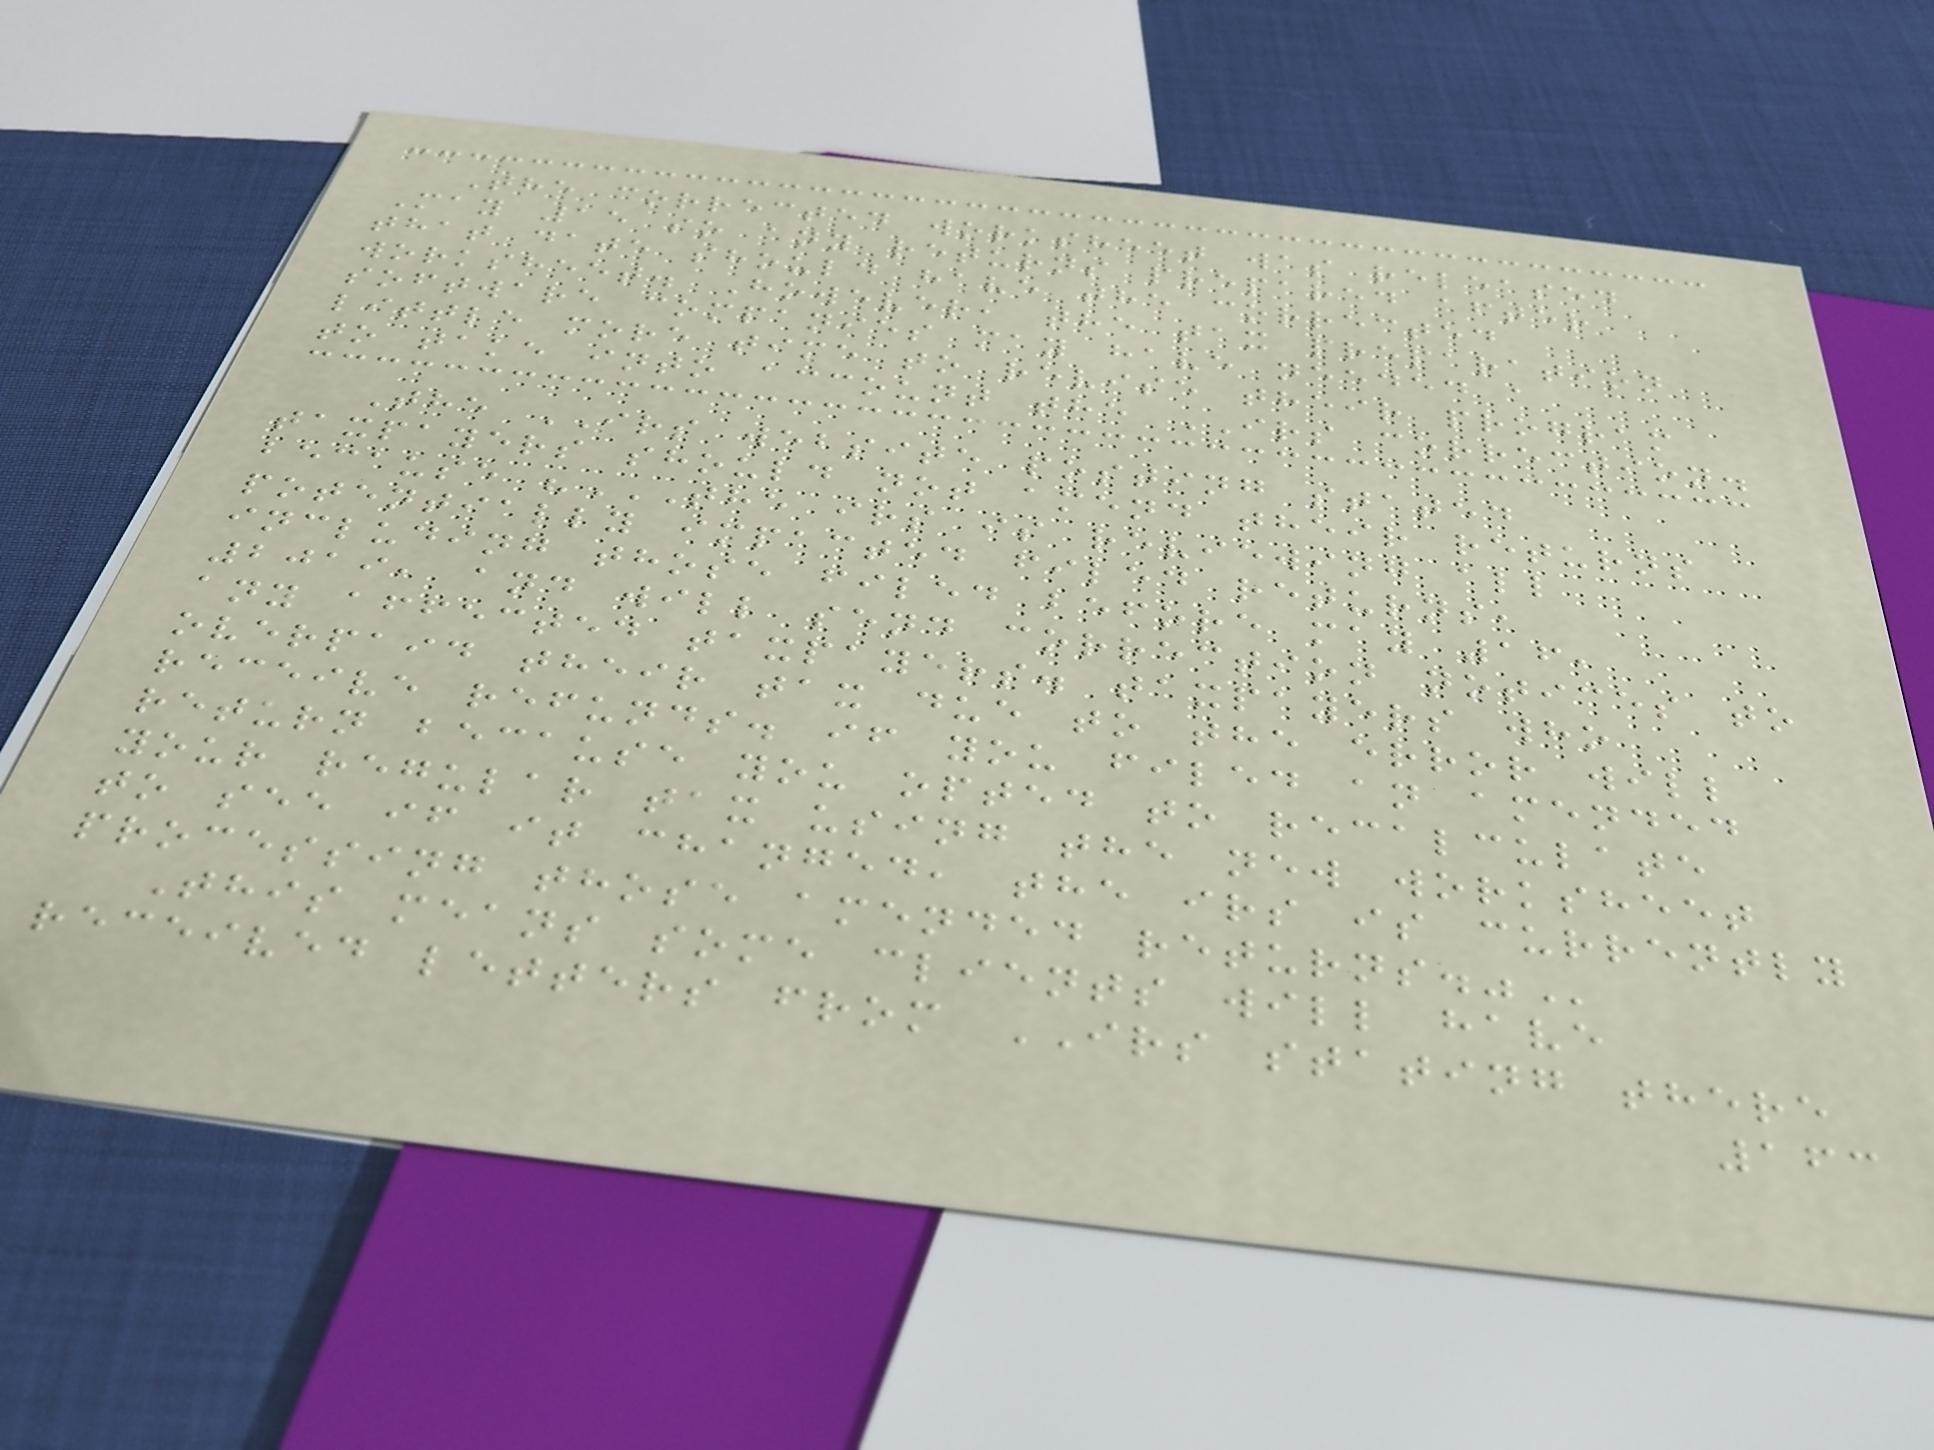The corrected worksheet was released
May 15 so any returns prepared after
that date should have the corrected
worksheet. However, the tax preparation
software companies may have needed a
little more time to revise their program
to take into account the IRS correction.
The IRS website posting stated
taxpayers should not amend their returns
because "THE IRS IS REVIEWING ALL
POTENTIALLY IMPACTED FILED RETURNS,
INCLUDING THOSE FILED BEFORE MAY 16,
2019, AND WILL SEND CORRECTION NOTICES TO
ANY AFFECTED TAXPAYERS. TAXPAYERS WHO
OVERPAID THEIR TAX DUE TO THE ERROR WILL
RECEIVE REFUNDS. IF YOU FILED AN AMENDED
RETURN BECAUSE YOU OPTED TO RECALCULATE
YOUR REGULAR TAX USING THE NEW WORKSHEET
TO SEE IF IT CHANGED, THE IRS IS CURRENTLY
PROCESSING THOSE AMENDED RETURNS."
This means some clients will have
received letters from IRS stating there
163
